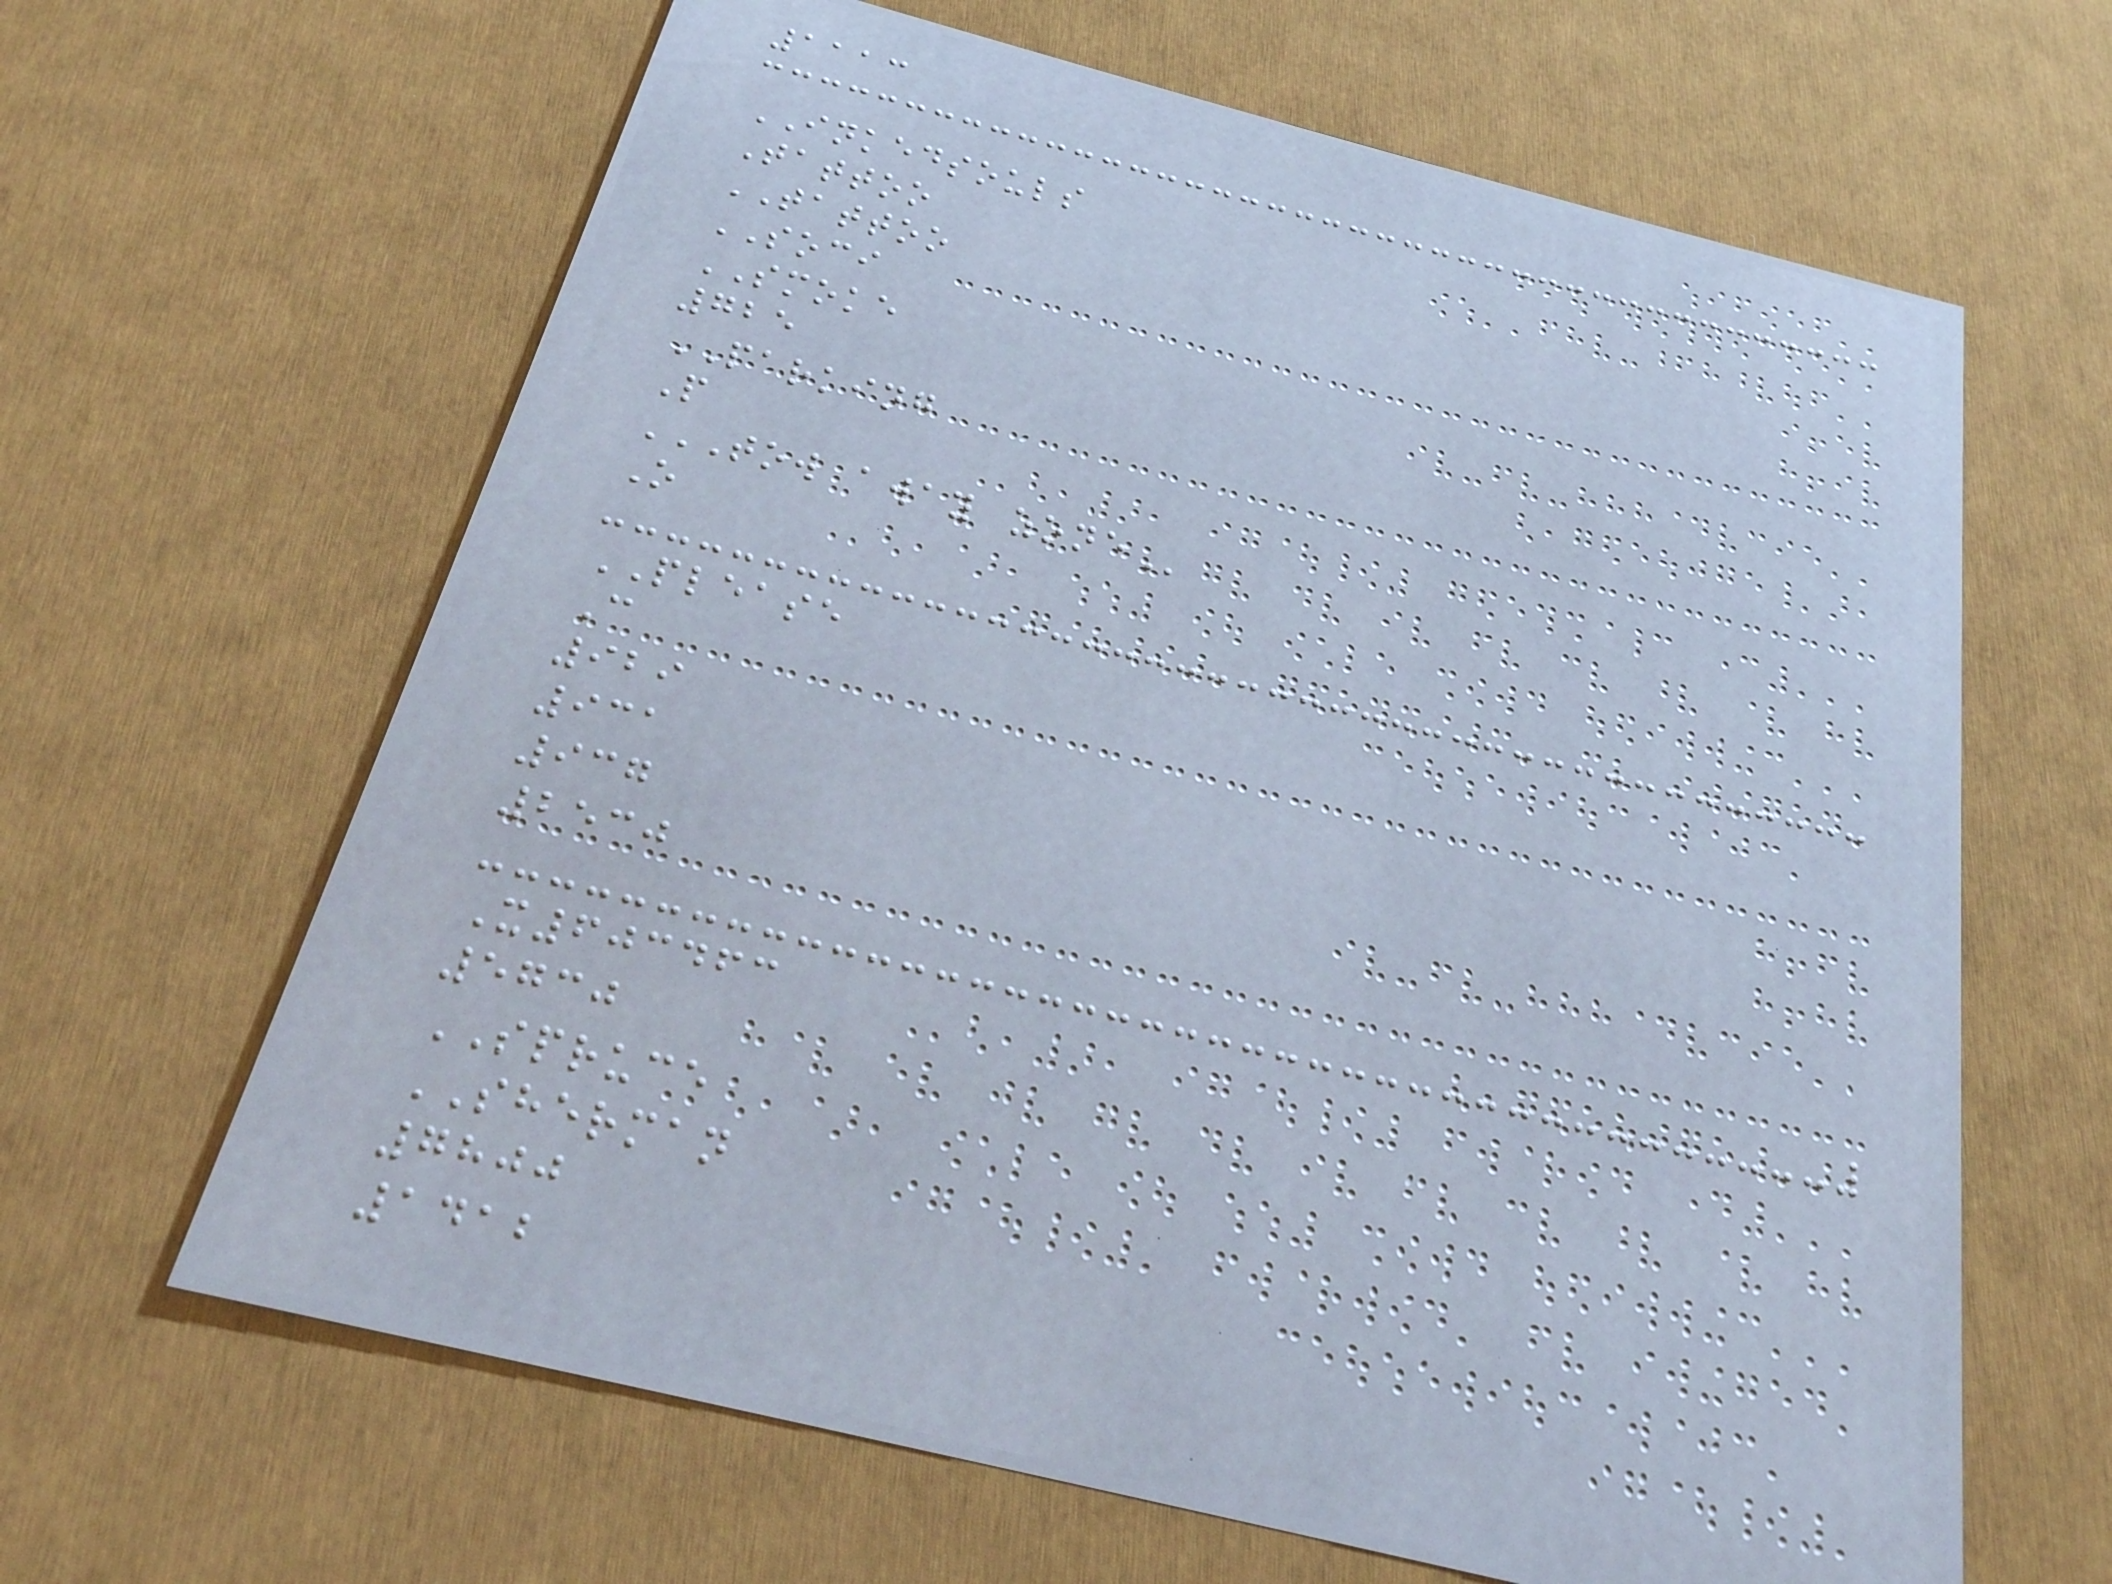1113
INKEDSOULS
Tattoo
TATTOO
SOCI
SMOKE
725
PARKING
P
TOW AWAY ZONE
O
PLEASE
C
929
931
937
2530
X603463
5730
SPRUCE
SHERMAN
7800
1412
